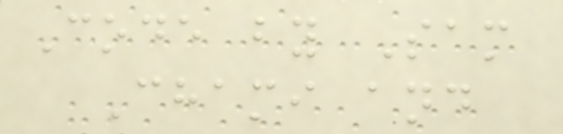Code by Sam
Chami and
